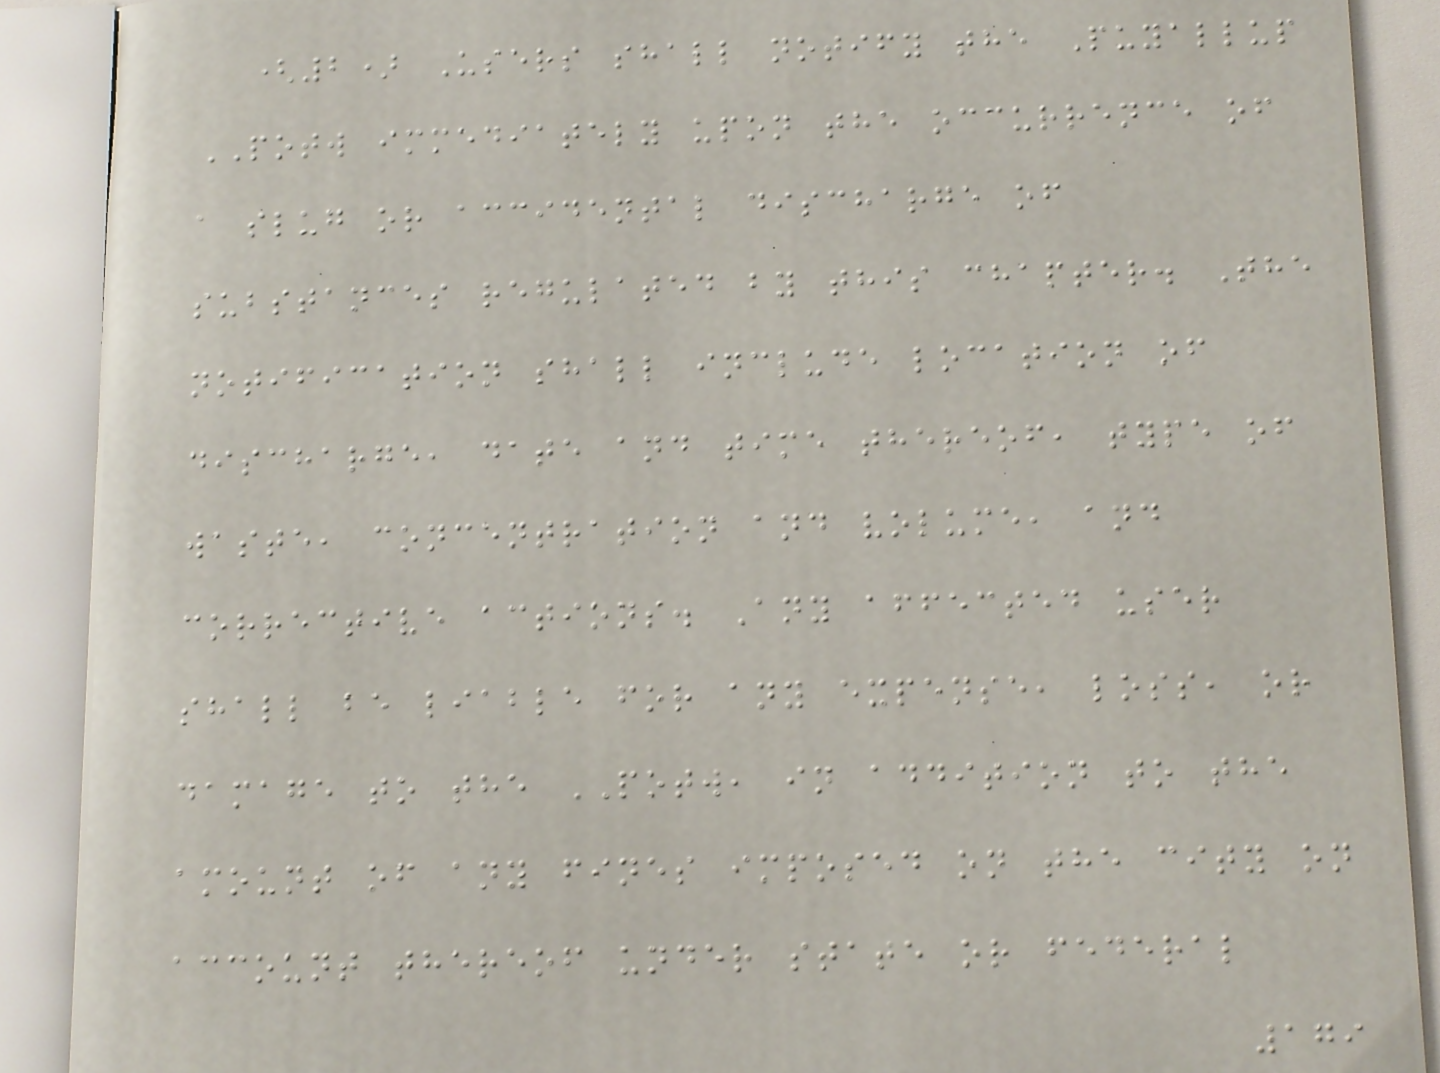(2) Users shall notify the Puyallup
POTW immediately upon the occurrence of
a slug or accidental discharge of
substances regulated by this chapter. The
notification shall include location of
discharge, date and time thereof, type of
waste, concentration and volume, and
corrective actions. Any affected user
shall be liable for any expense, loss, or
damage to the POTW, in addition to the
amount of any fines imposed on the city on
account thereof under state or federal
179
